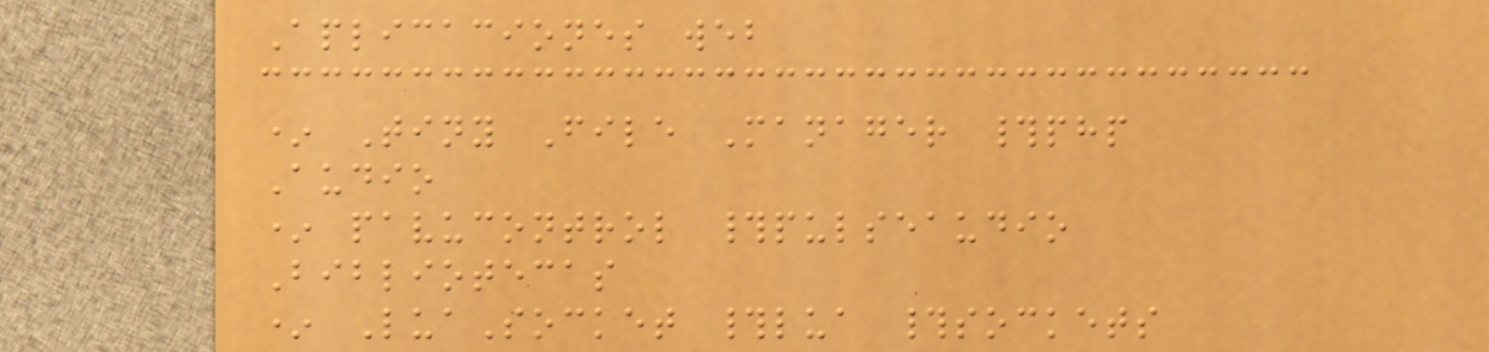Aplicaciones web
* Tiny File Manager #php
Audio
* pavucontrol #pulseaudio
Bibliotecas
* LuaSocket #lua #sockets
